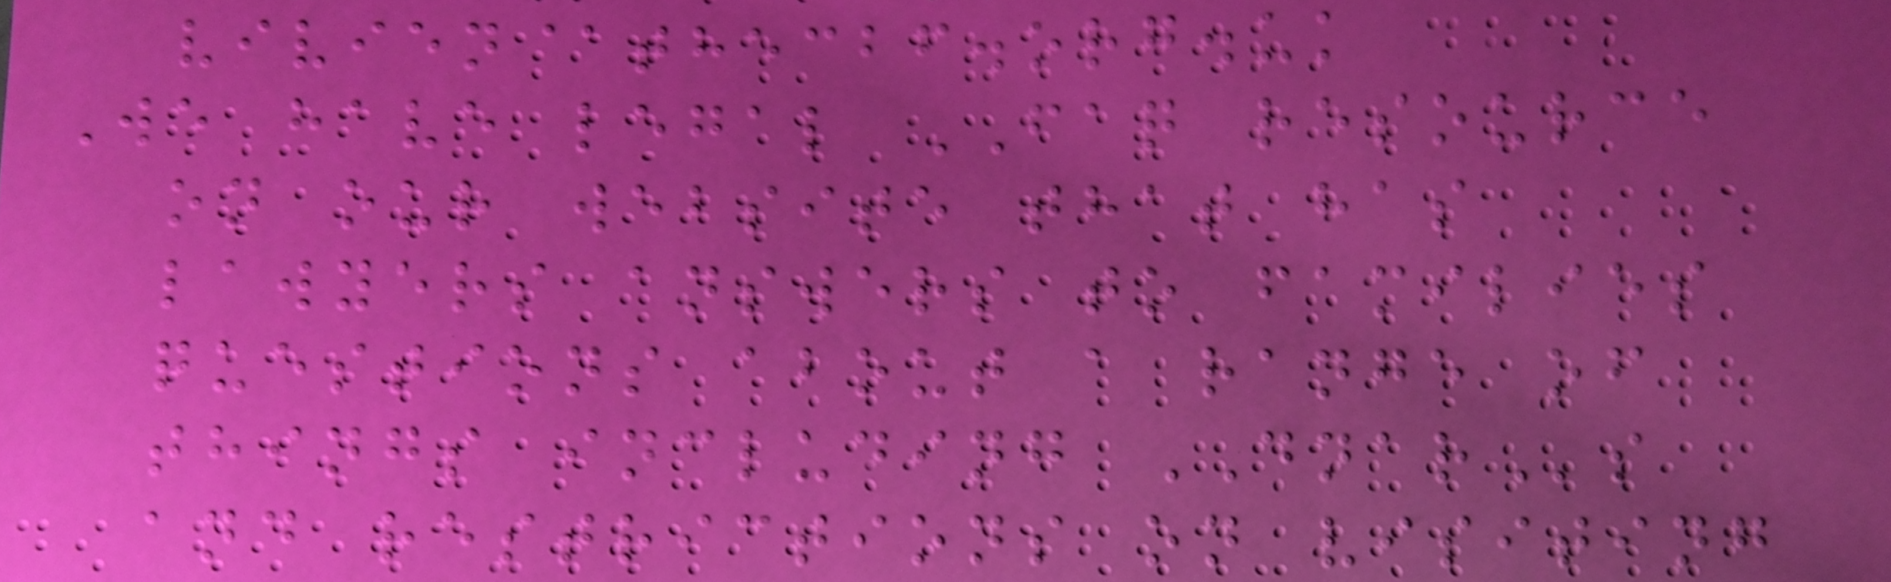vivien@thecbf.org.uk
We have legal FAQ resource
on our website that has
lawyers answers to families
questions about a range of
things including DNARs
and restrictions on visiting
